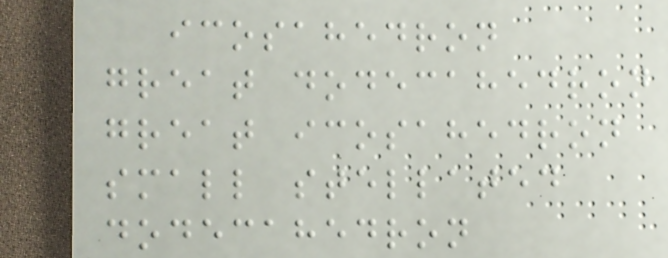icosahedron
great dodecahedron
great icosahedron
small stellated
dodecahedron
